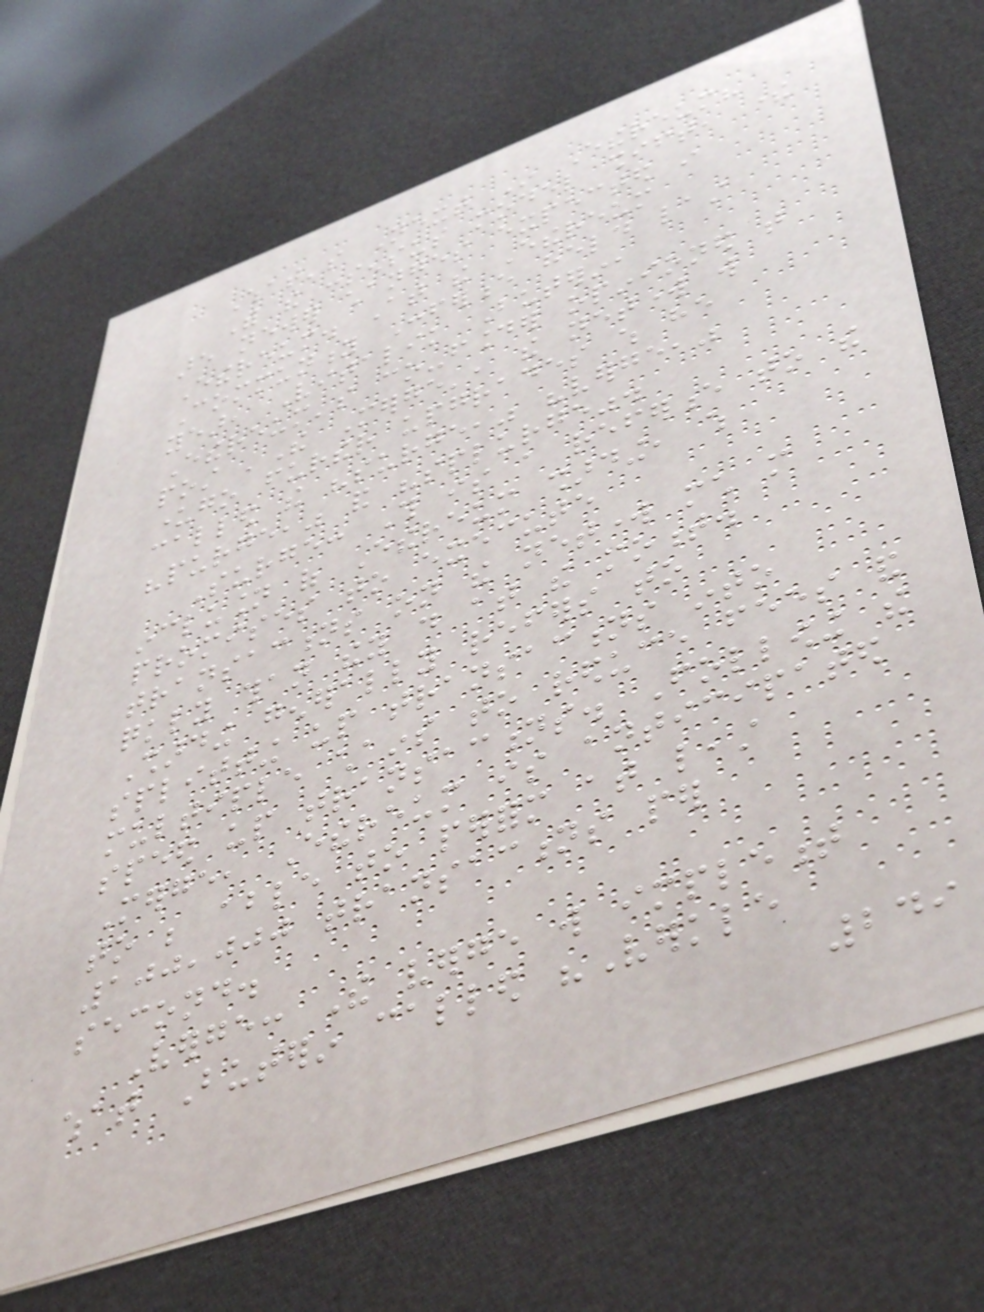What's Next In Ethereum?
With the consensus model shift, there
are newer changes expected in
Ethereum. At the Ethereum
Community Conference held last
year, Vitalik Buterin,
Ethereum's co-founder opinioned that
post 'The Merge', the network will
undergo further upgrades which he
called the "surge," "verge,"
"purge," and "splurge".
Surge: This is a reference to the
inclusion of Ethereum sharding, which
promises to execute
transactions on the network much more
quickly than they do at the moment.
Sharding generally refers to
splitting up transactions into
multiple chains to reduce fees and
speed up transactions. Following the
Merge, Ethereum is anticipated
to be able to perform at least
100,000 transactions per
second.
Verge: The verge will implement
what Buterin called "Verkle
249
